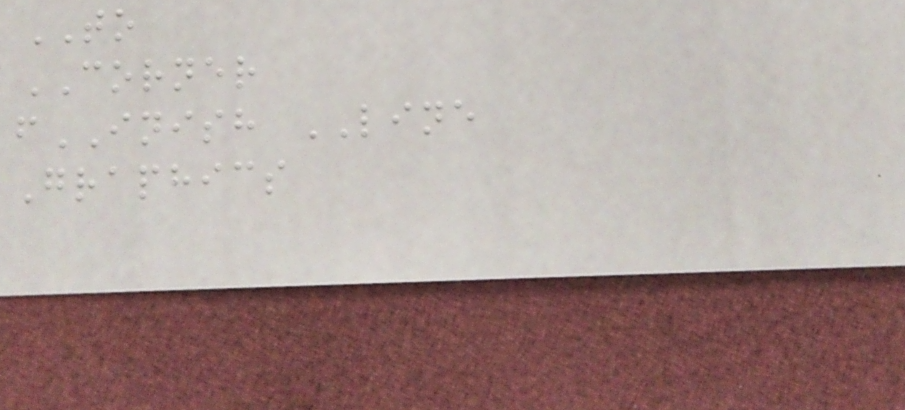TO
CORNER
fINISH LINE
Graphics
